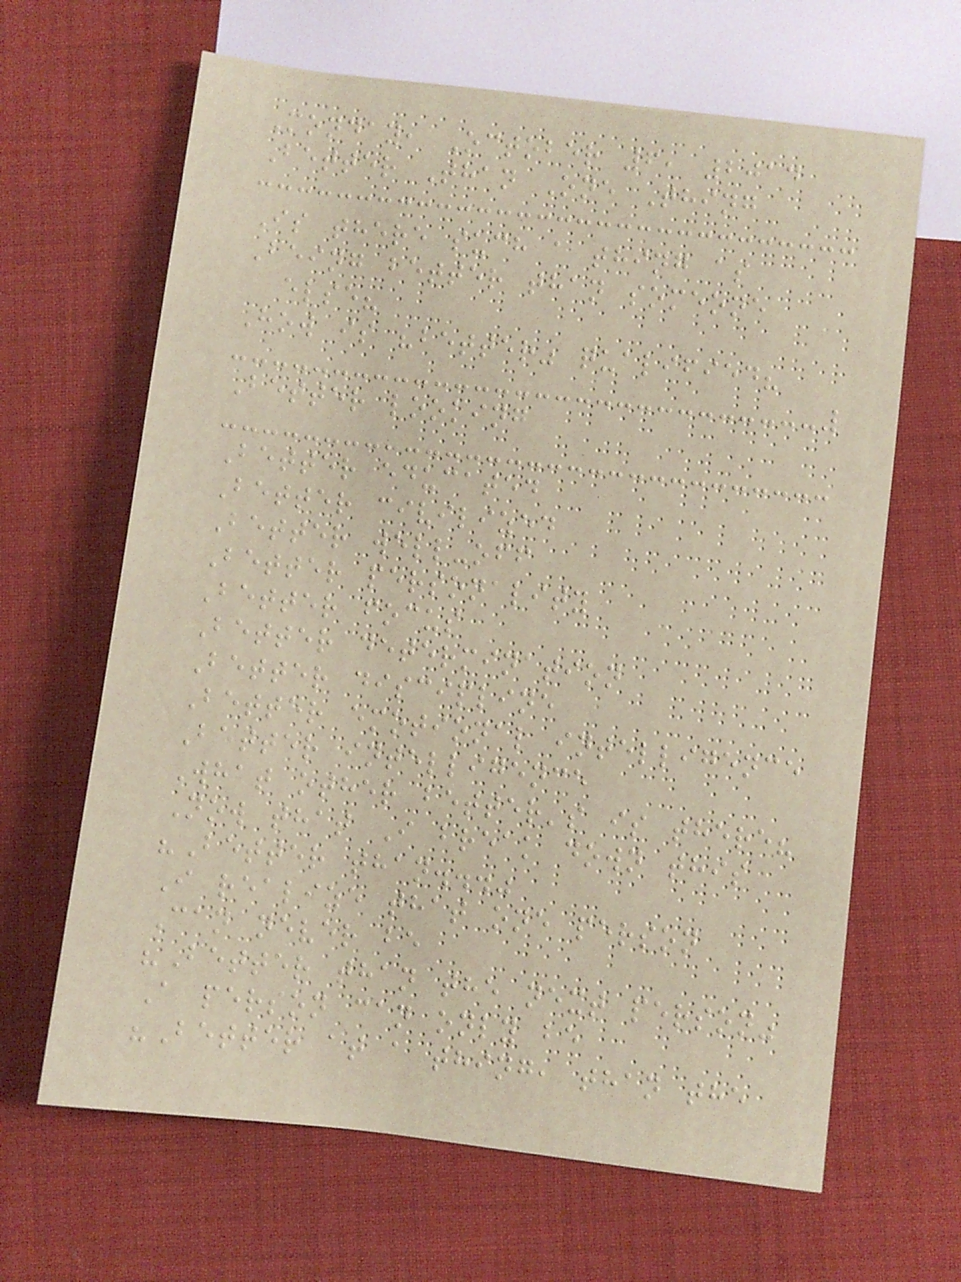Monday, October 6, 2014
Better Than One Thing
Is there such a thing as
Being better than someone
else?
How is "better" qualified?
Better looking
Better educated
Better civilized
Better well-off
Better personality
Better focus
Better determination
Better discipline
Better emotional intelligence
Better intelligence
What other better's is there?
Now that I break down this
"Better than..."
I realize that one person
Can never be
"Better than the next person"
A person can only be
"Better at a thing, than the
